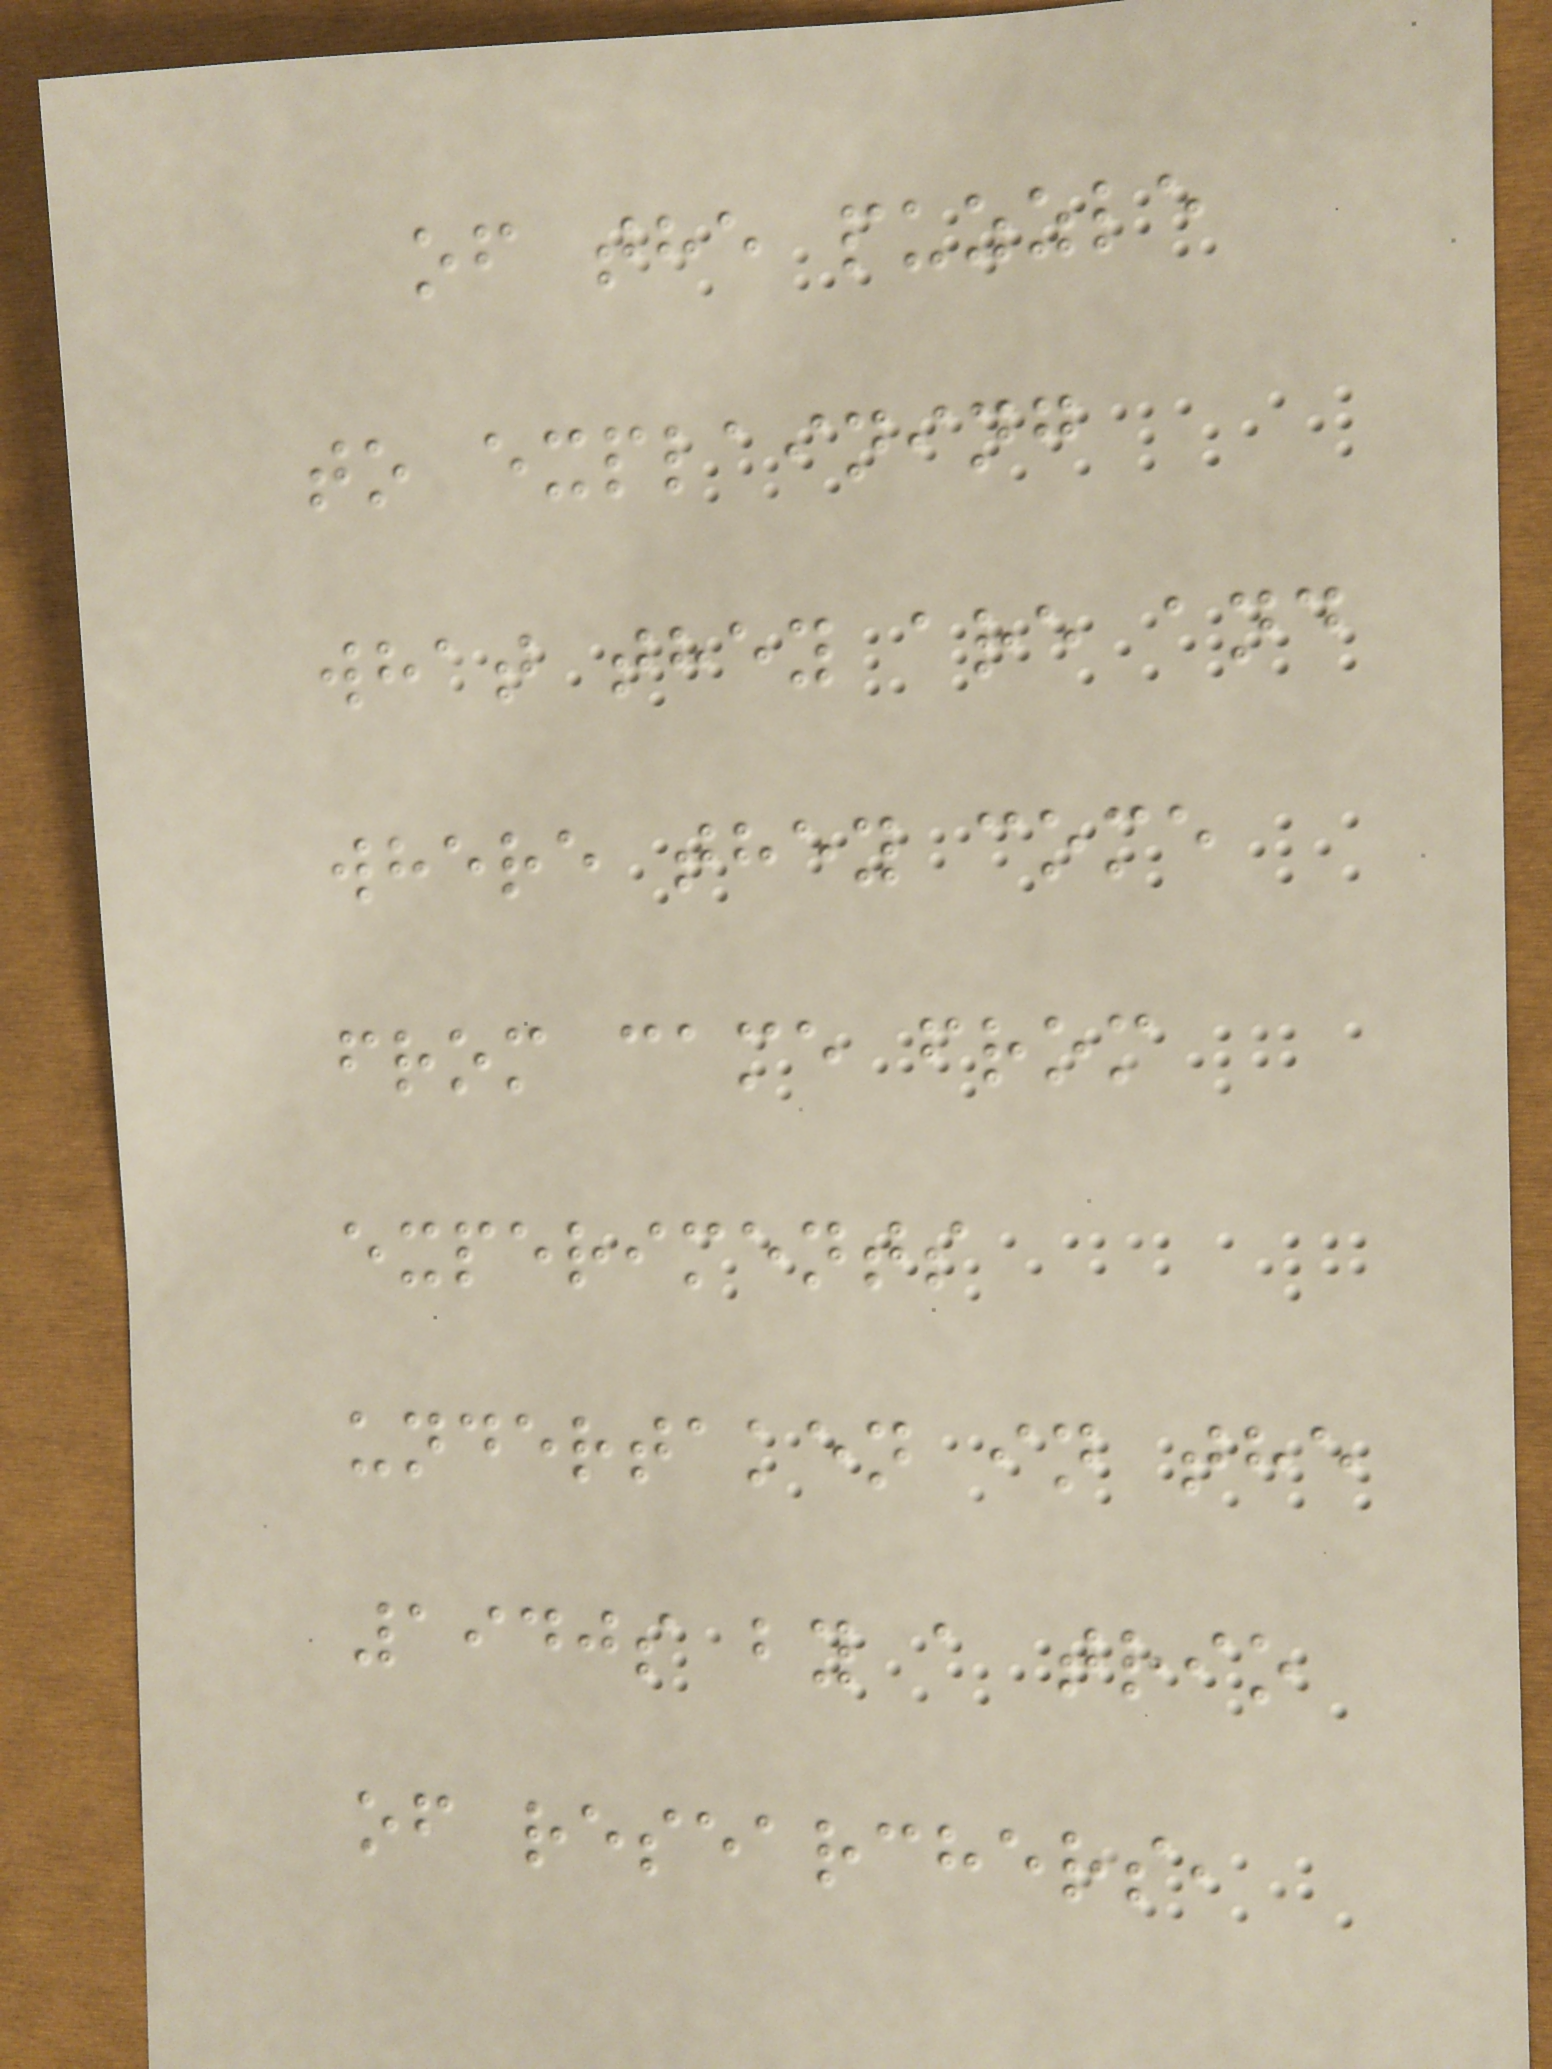of the puzzle
to explaining
what they are and
where they come
from came from
experiments
undertaken in the
1940s by a trio
of researchers,
